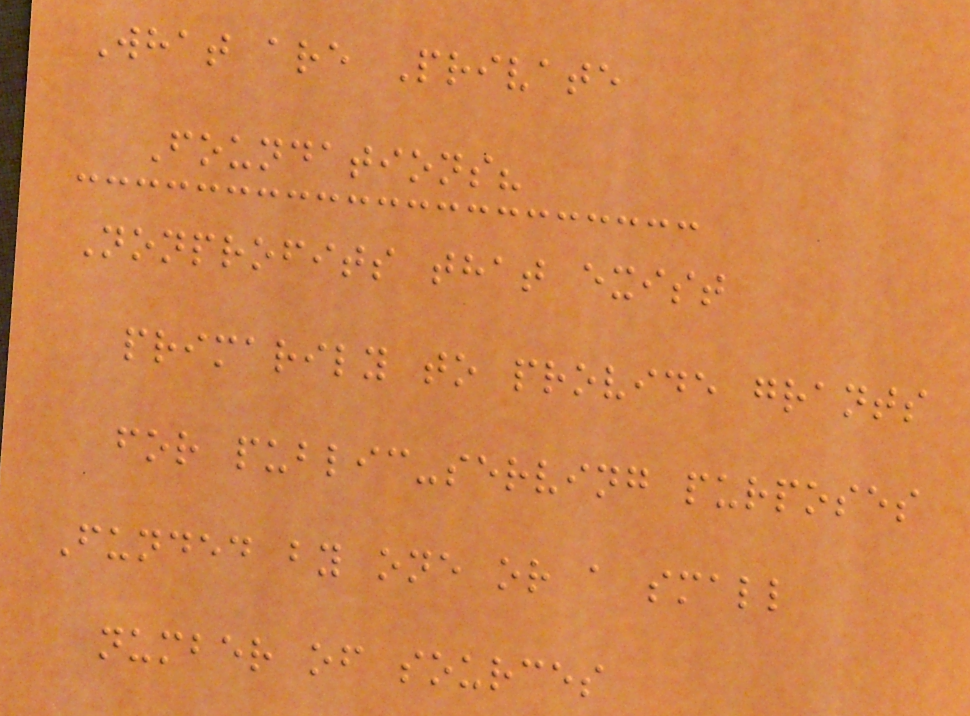What are Private
Foundations?
Nonprofits that exist
primarily to provide grants
for public-serving purposes
Funded by one or a small
number of sources
